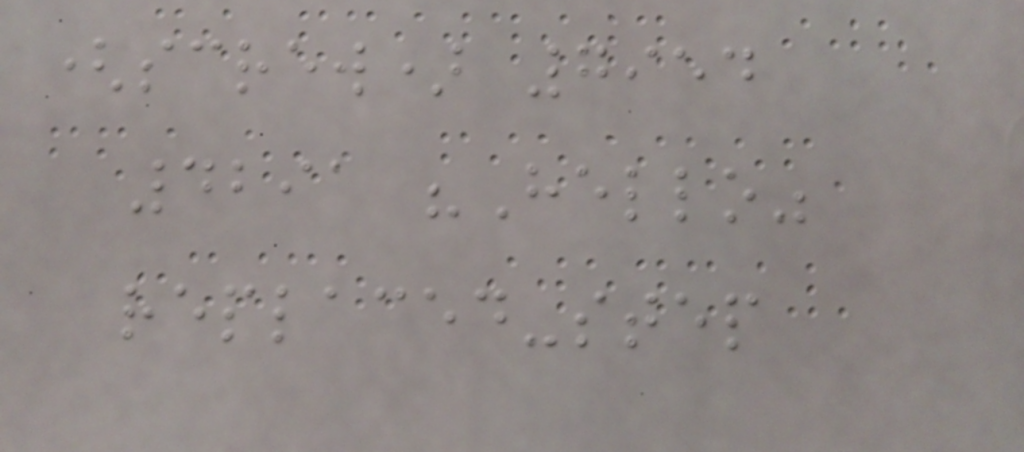(screw) 7954
4291 "Hello"
replaced-step
